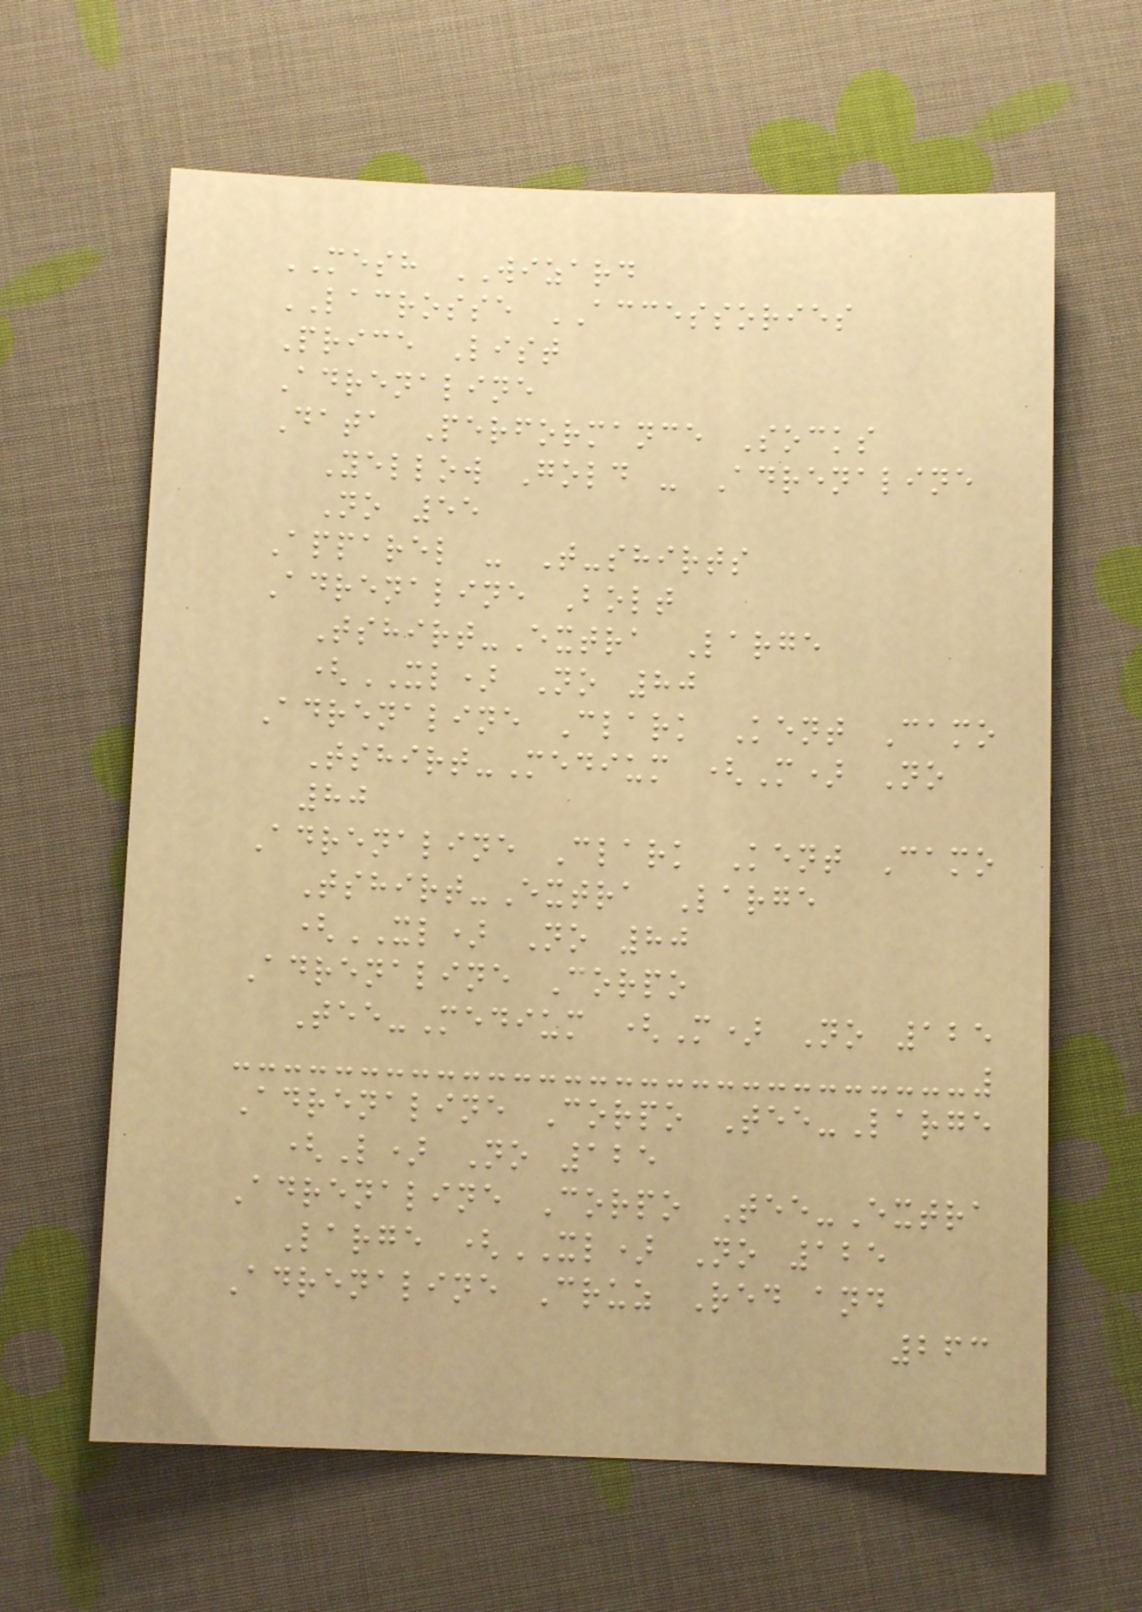MESH WIZARD
LACROSSE ACCESSORIES
Price List
Adrenaline
Data Performance Socks
Yellow Gold - Adrenaline
No 55
Apparel - T-shirts
Adrenaline Bolt
Tshirt-Extra Large
(XL) No 80
Adrenaline Clark Kent Camo
Tshirt-Medium (M) No
80
Adrenaline Clark Kent Camo
Tshirt-Extra Large
(XL) No 80
Adrenaline Corpo
Tee-Medium (M) No 125
Adrenaline Corpo Tee-Large
(L) No 125
Adrenaline Corpo Tee-Extra
Large (XL) No 125
Adrenaline Cruz Red and
263
